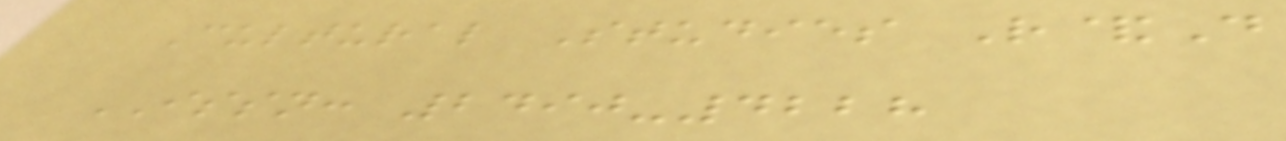Cultural Studies R&D
ISSN: 2490-4228
